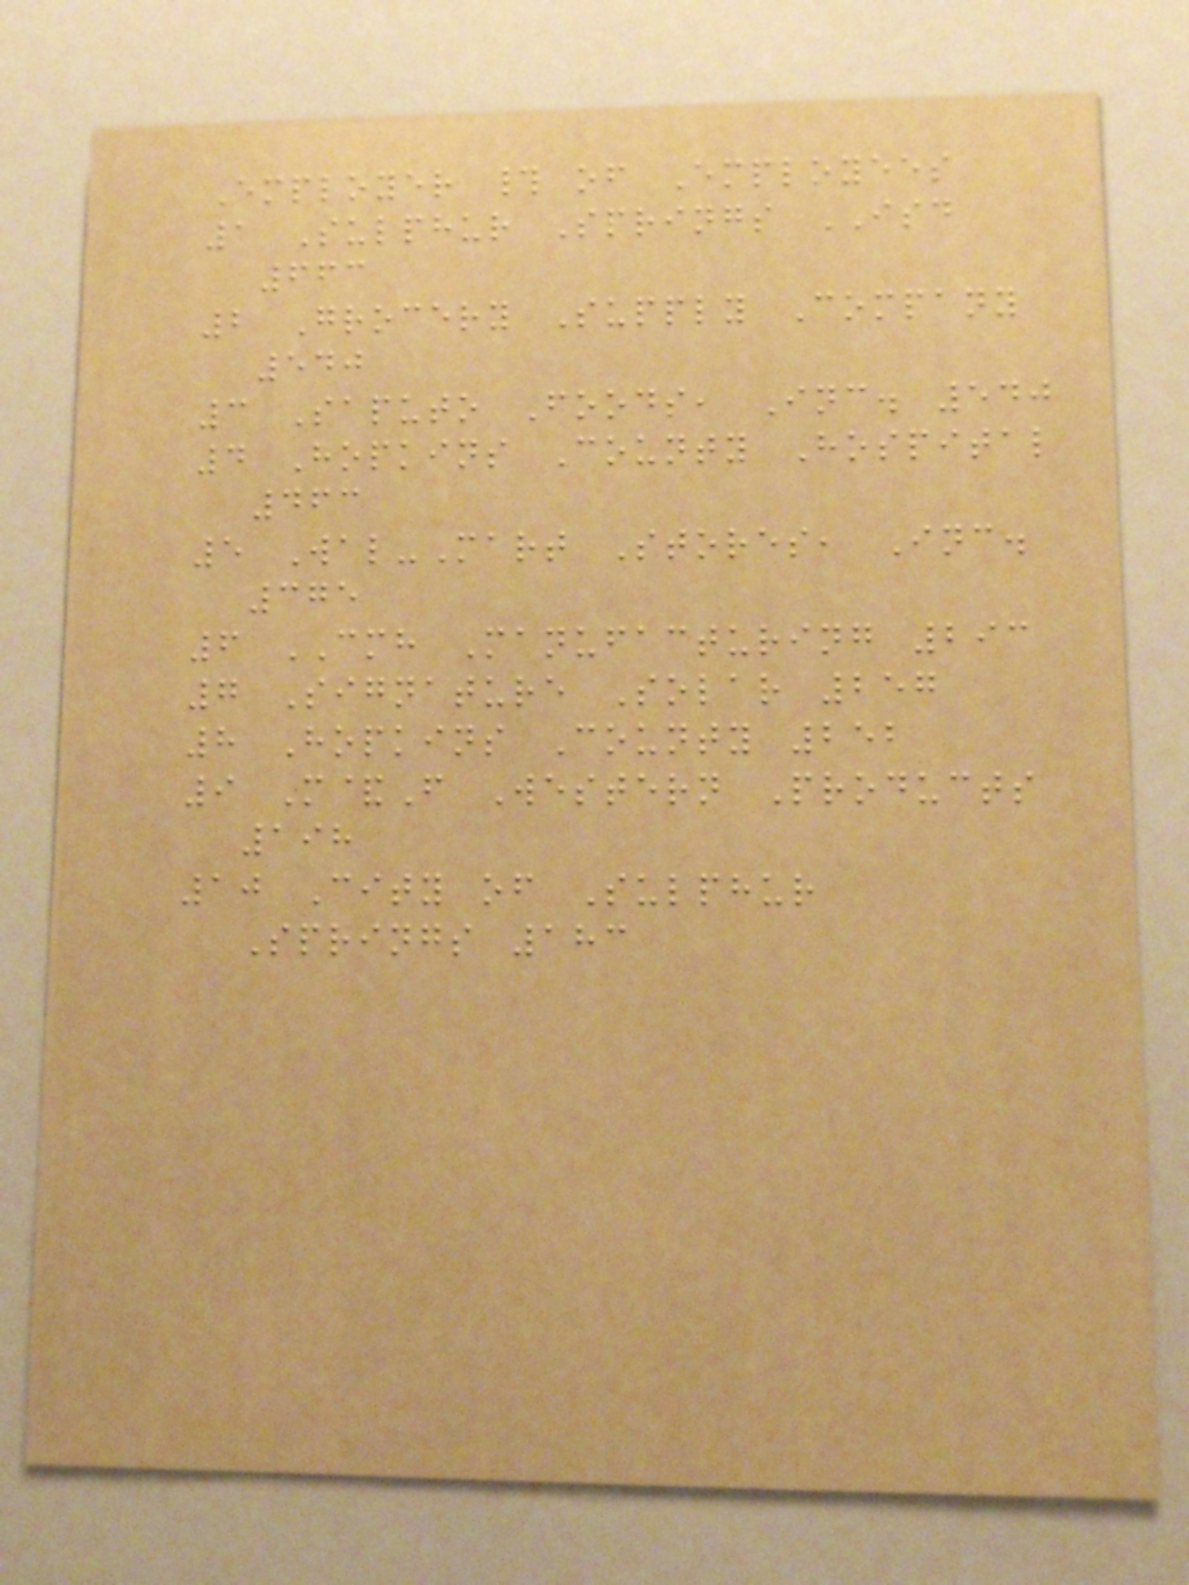Employer # of Employees
1 Sulphur Springs ISD
663
2 Grocery Supply Company
540
3 Saputo Foods, Inc. 540
4 Hopkins County Hospital
463
5 Wal-Mart Stores, Inc.
375
6 CMH Manufacturing 293
7 Signature Solar 257
8 Hopkins County 252
9 M&F Western Products
198
10 City of Sulphur
Springs 183
